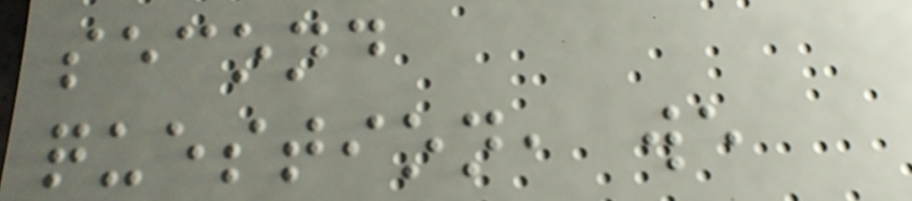second
question, we
